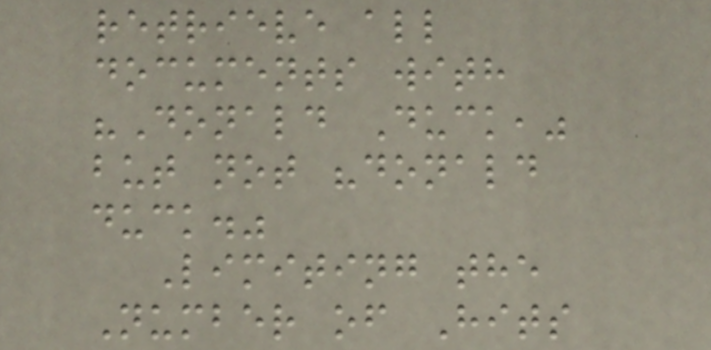retrieve all
documents with
"Donald Duck,"
but not "donald
duck."
Limiting the
Number of Hits
